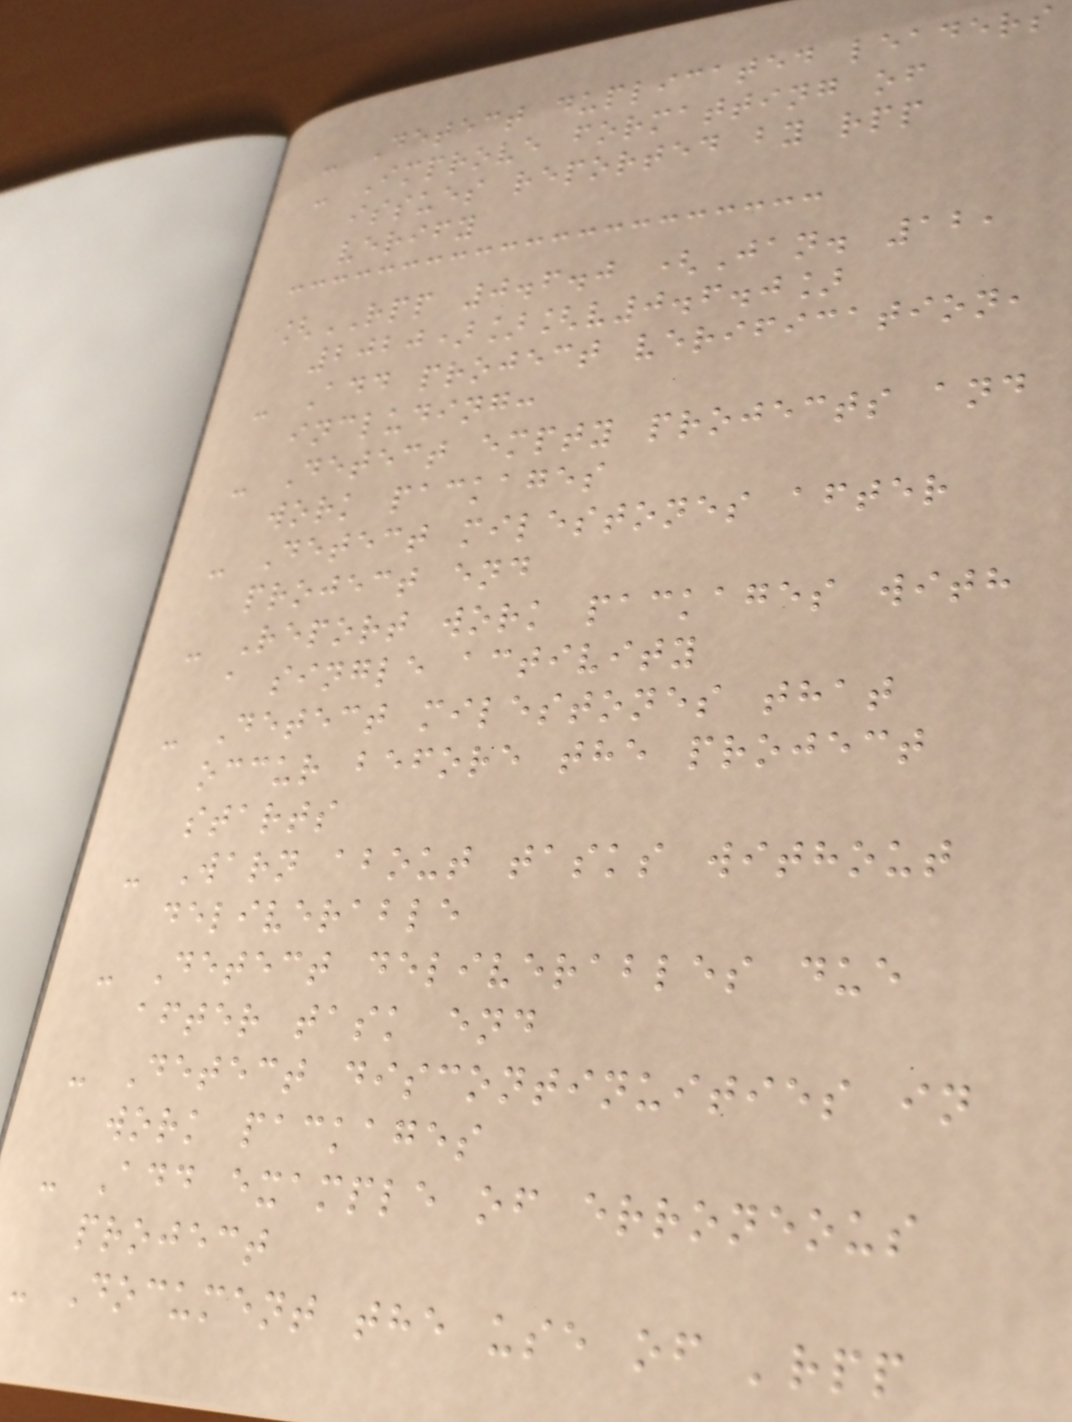- Detect duplicated leaders
- Improve formatting of
issues reported by rpp
verify
[RPP 0.6.0 (Jan. 12,
2020)][v0.6.0]
- Add project verification,
including:
- Detect empty projects and
work packages
- Detect milestones after
project end
- Report work packages with
a single activity
- Detect milestones that
occur before the project
starts
- Warn about tasks without
deliverable
- Detect deliverables due
after task end
- Detect discontinuities in
work packages
- Add example of erroneous
project
- Document the use of 'rpp
